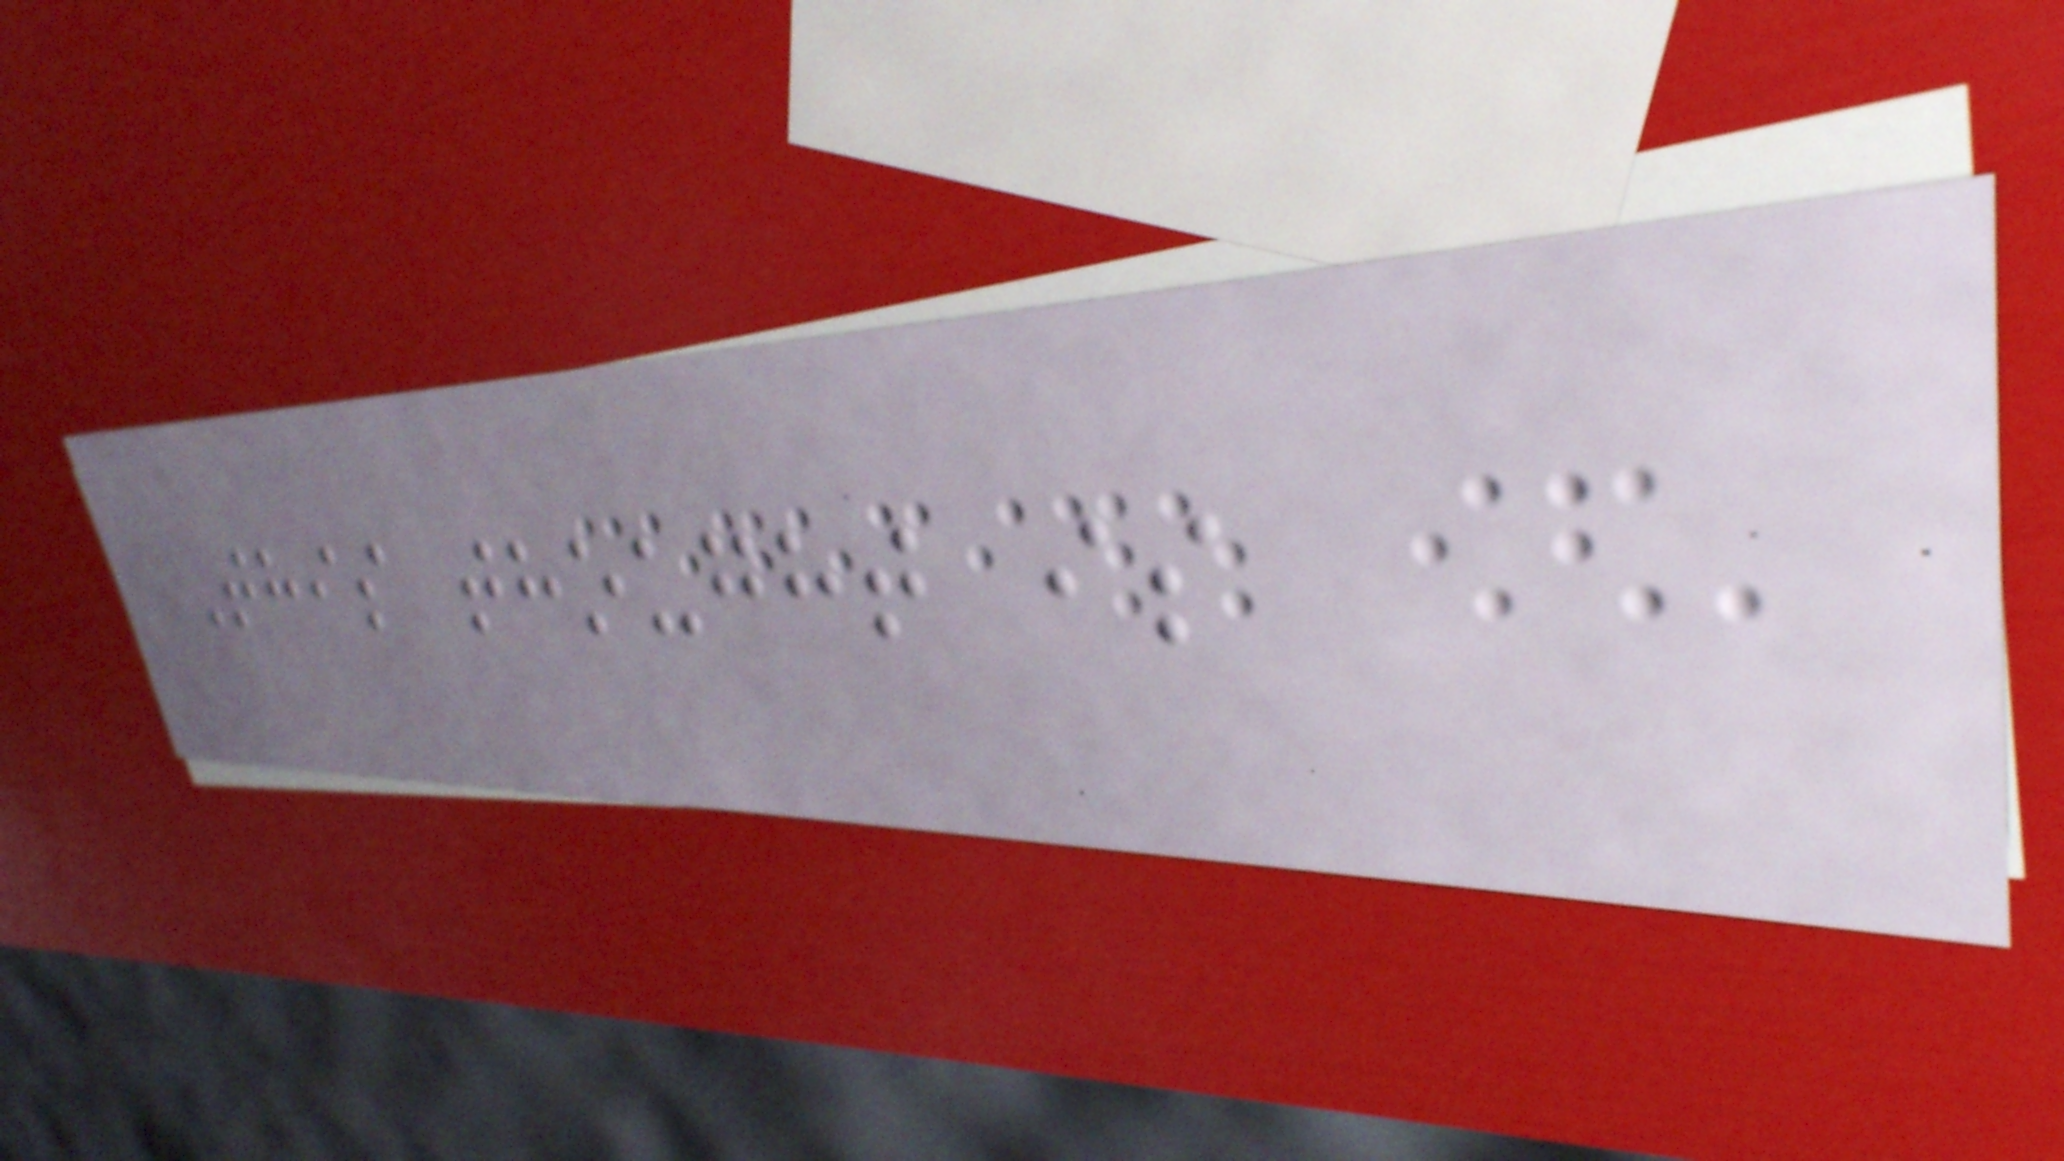This thought is
